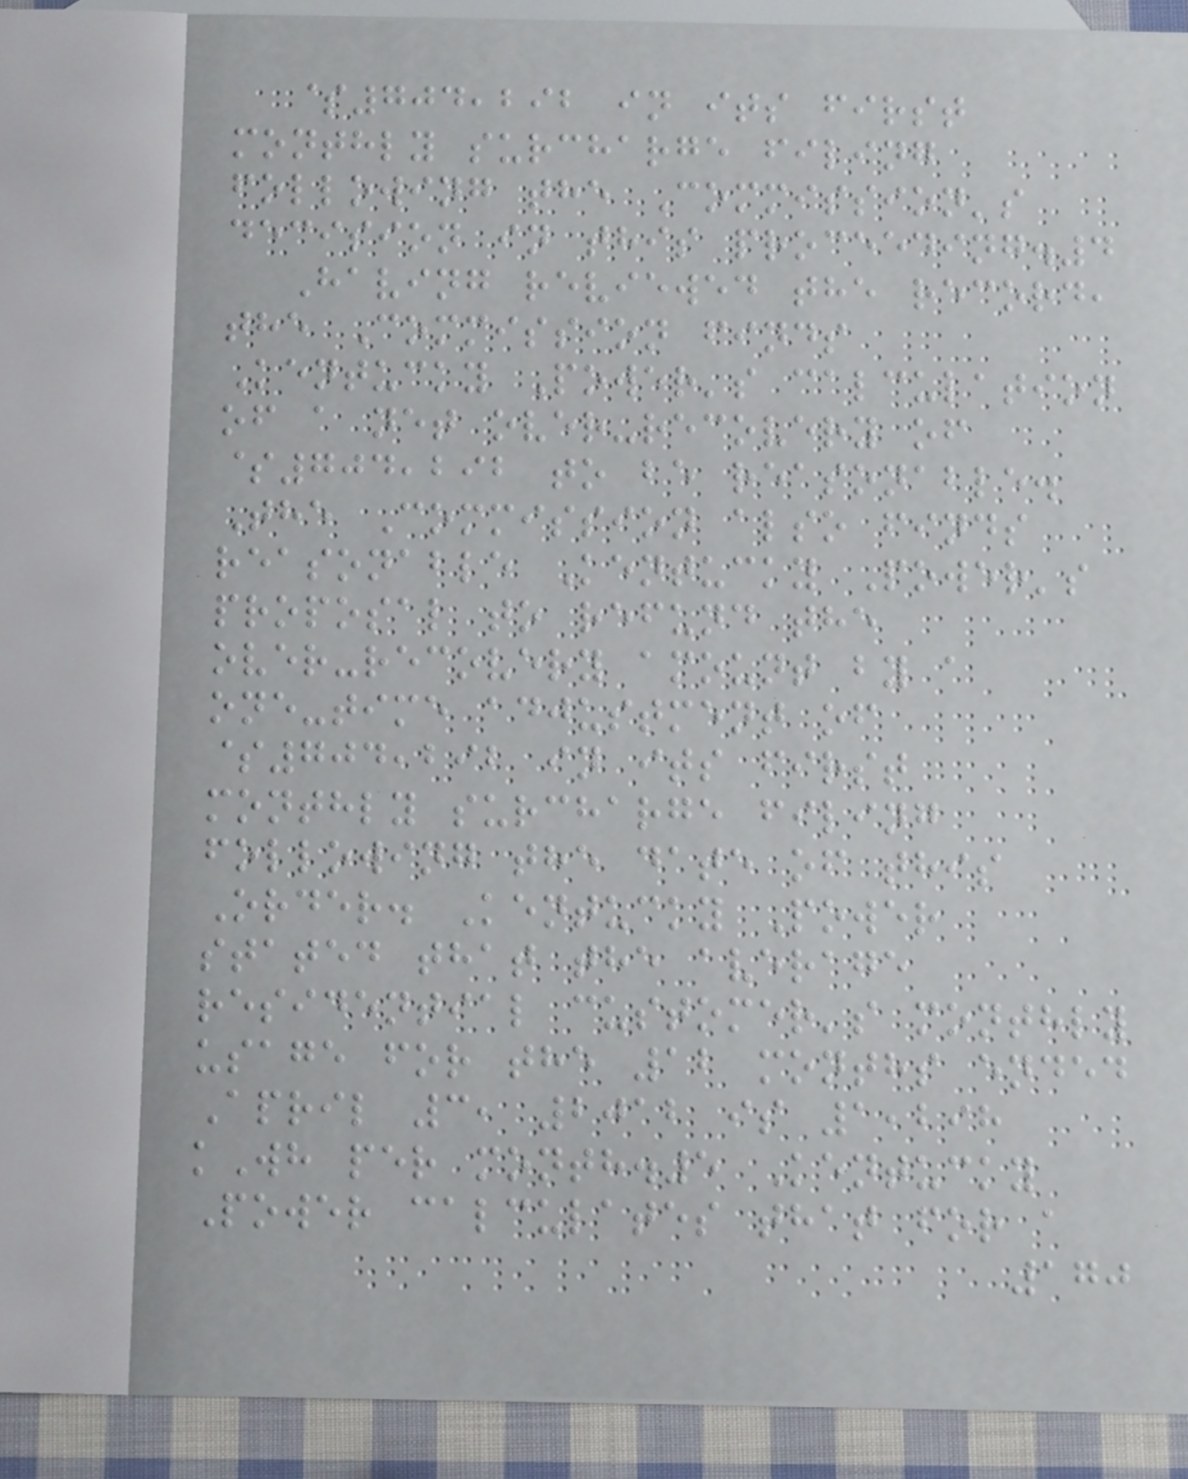$704,292 in its first
monthly surcharge filing
following the Commission's
decision in this proceeding.4
Having reviewed the record,
the Commission finds
Kentucky Power's calculation
of a net over-recovery of
$704,292 to be reasonable.
The Commission also finds
reasonable Kentucky Power's
proposal to refund the
over-recovery amount by a
one-time adjustment of
$704,292 in its first
monthly surcharge filing
following the date of this
Order. Kentucky Power
stated that the average
residential customer's monthly
usage for the 12 months ended
April 3, 2012 is 1,298
kWh per month.5 Kentucky
Power calculates that for a
170
